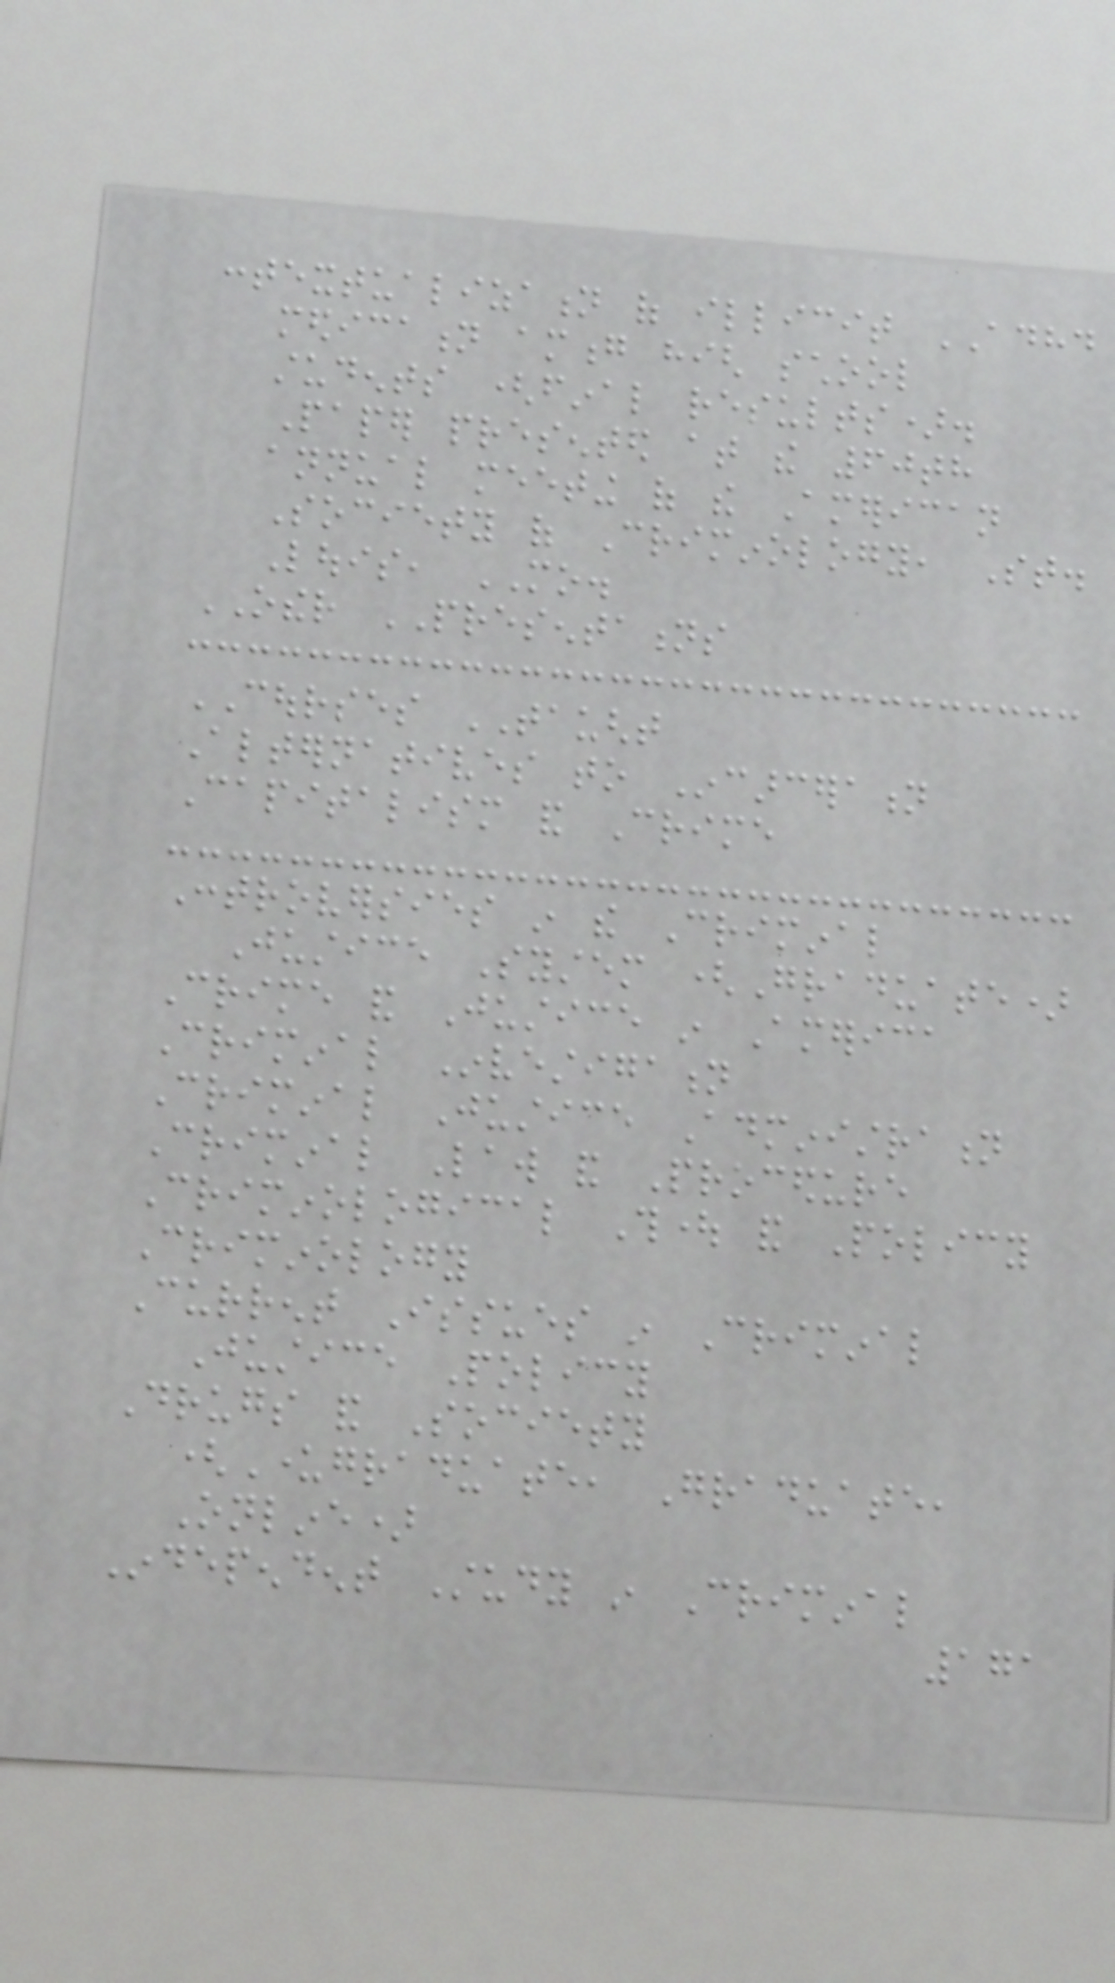contextualization of illicit ADHD
medication among high school
students (final results).
Paper presented at the 60th
annual meeting of the American
Society of Criminology, St.
Louis, MO.
OTHER PRESENTATIONS
COURSES TAUGHT
Alternatives to Incarceration
Capitalism and Crime
Controversies in the Criminal
Justice System (Graduate)
Crime and Justice in America
Criminal Investigation
Criminal Justice Administration
Criminal Law and Procedure
Criminological Thought and Policy
Criminology
Current Issues in Criminal
Justice Policy
Drugs and Society
(Undergraduate, Graduate,
Online)
Independent Study in Criminal
171
